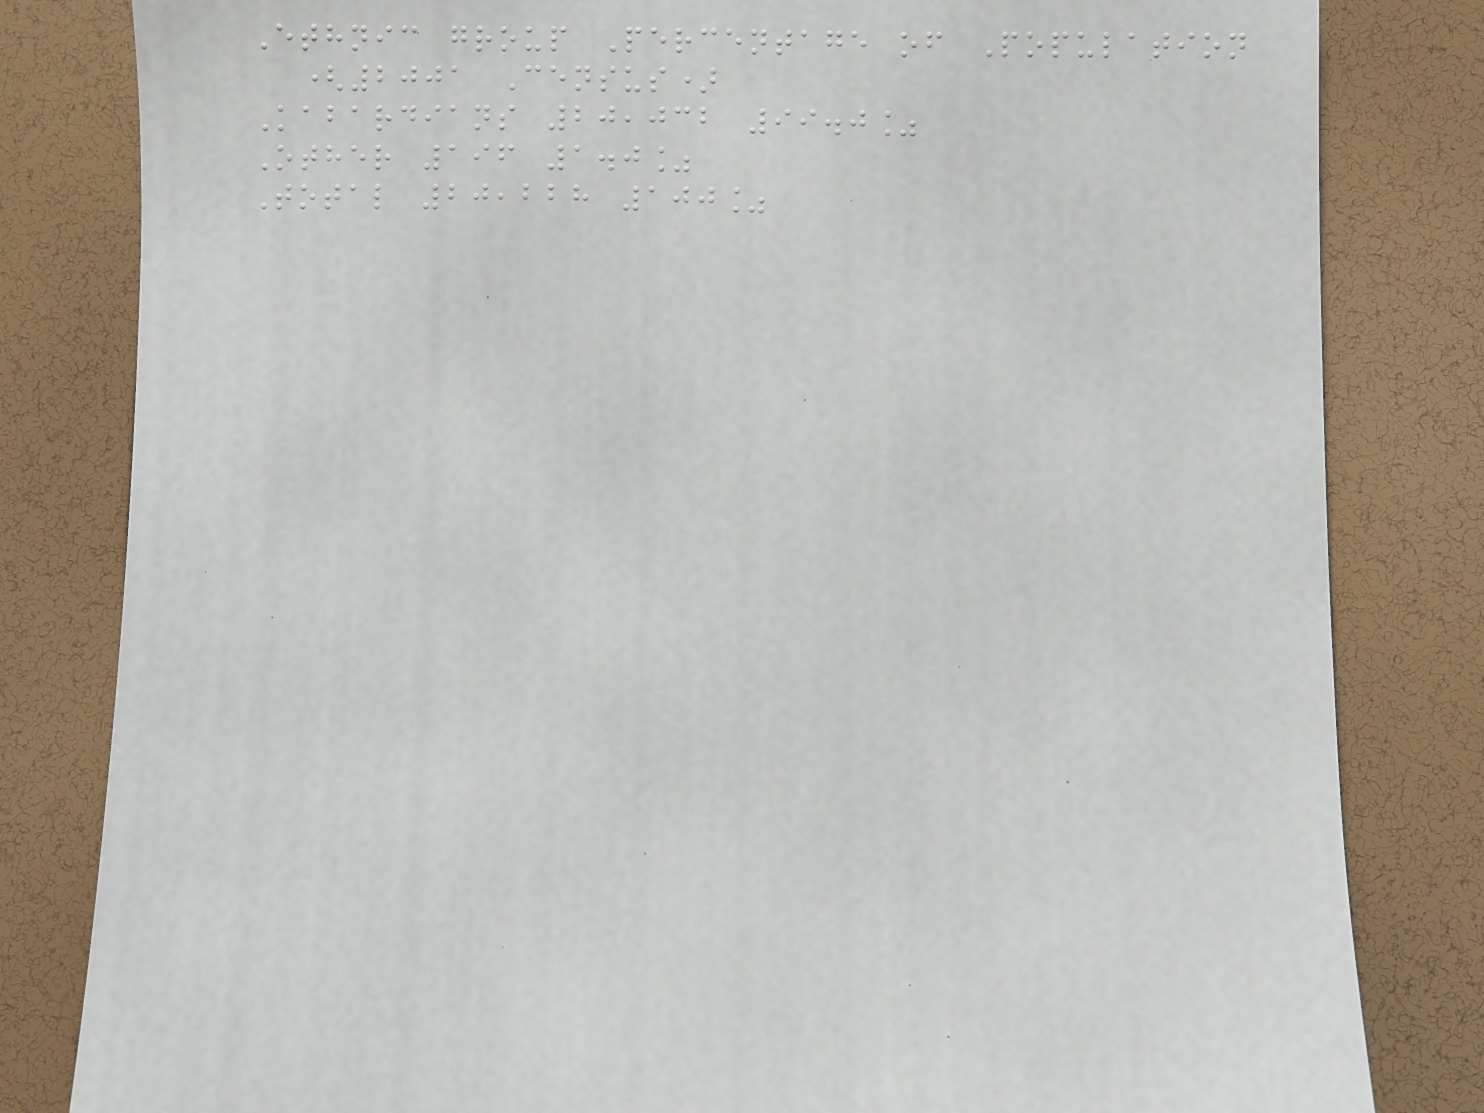Ethnic group Percentage of Population
(2001 Census)
Kabardians 20,032 99.0%
Other 196 1.0%
Total 20,228 100%
